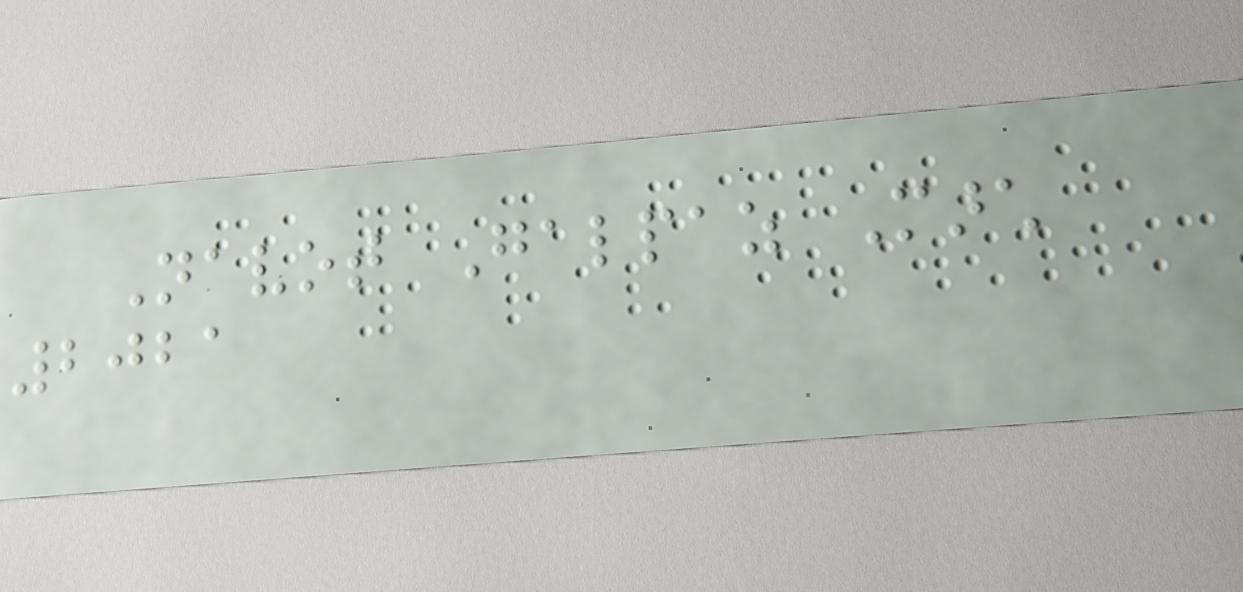Navot Galpaz March
2021
